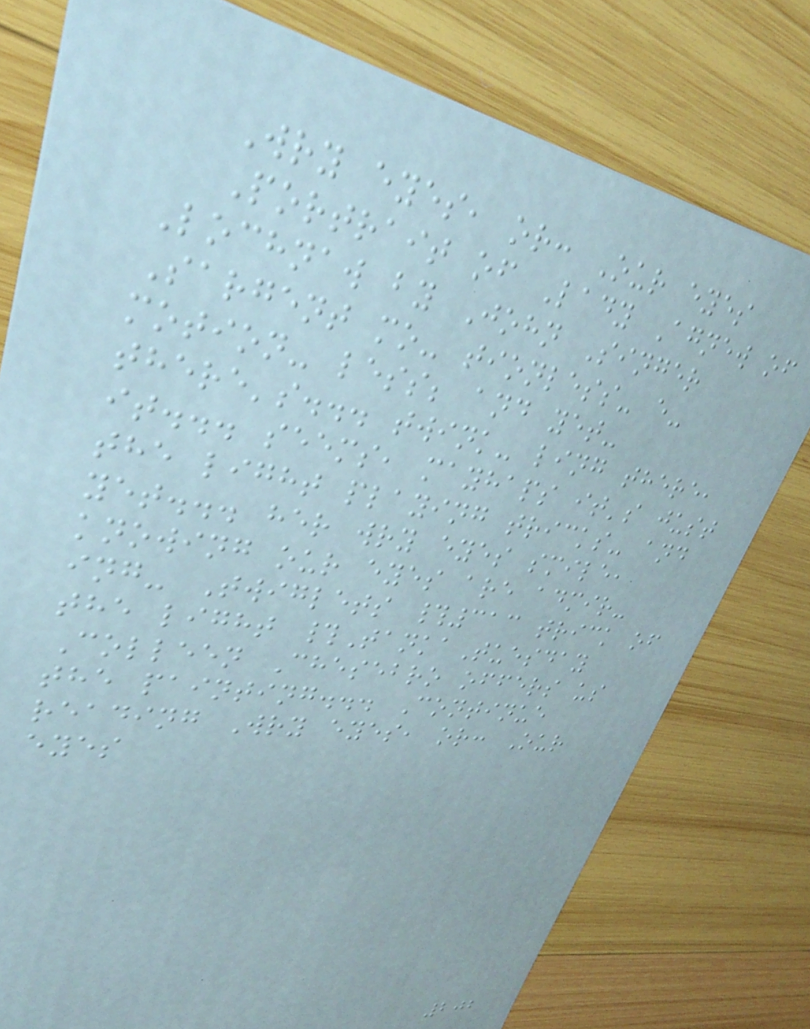Wry eyes, or: Our eyes
Portrait of Lady Agnew of
Lochnaw by John Singer
Sargent mo- tionless- e-
motion- less; and yet-
there's... twink- ling there,
it... seems, mayhaps it's just
the light playing tricks- and
yet... her wry eyes smile,
knowing our eyes are admir-
ing- Twiglets #313 trick of
the light #TankaTuesday
Colleen Chesebro offers us
the painting... Continue
reading Wry eyes, or: Our
eyes
202
